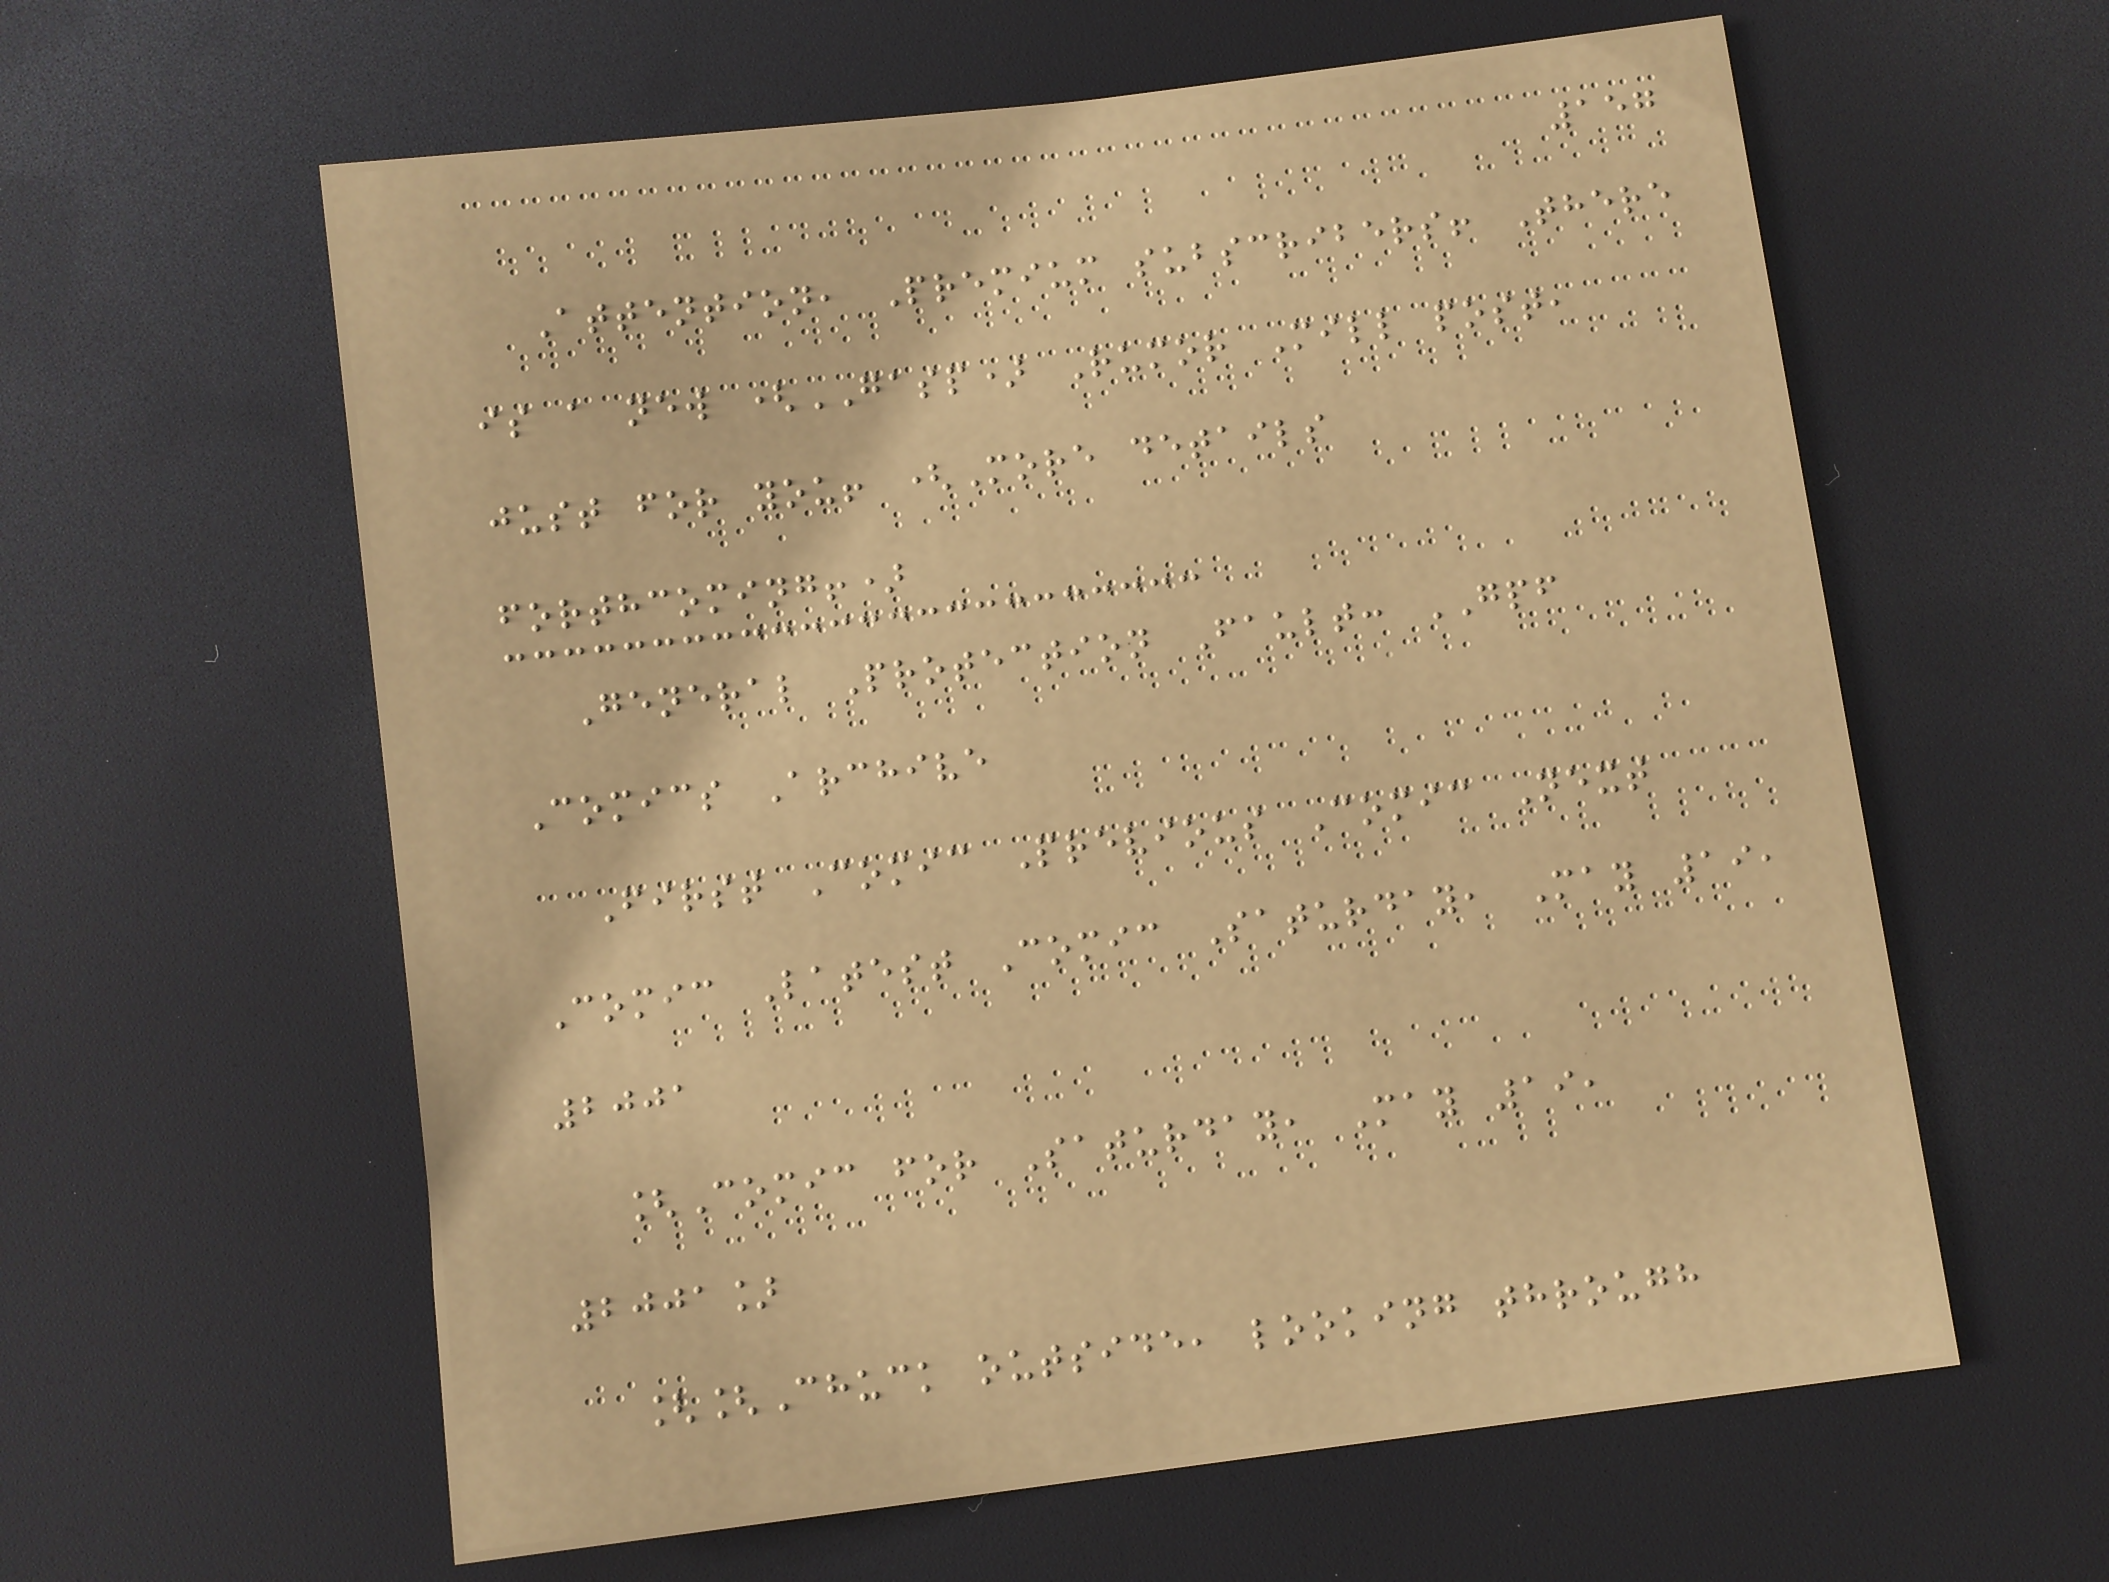157
Attention, Premium subscribers! There
is a new (GASP) Rumor Mill post,
just for you! (More details
forthcoming!)
General Protection Fault: GPF
Comics Archive
First Comic Previous Comic Next
Comic Latest Comic Saturday, May 19,
2001
[Comic for Saturday, May 19,
2001]
[[Chuck outside, looking through
